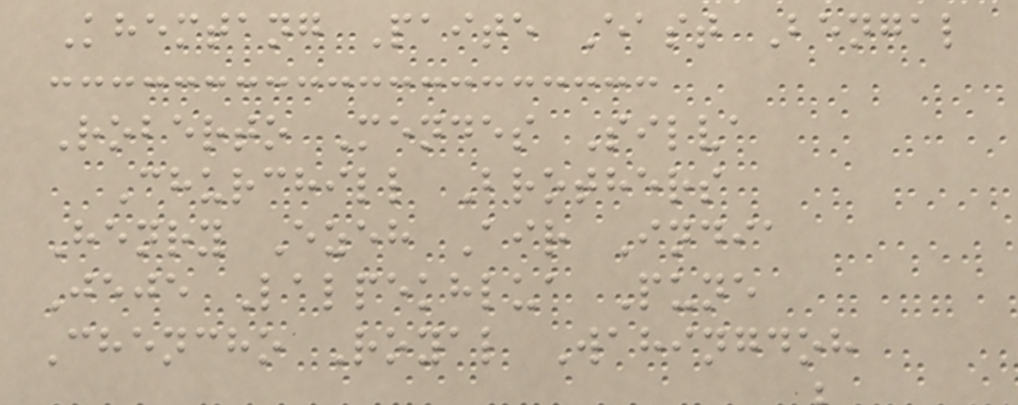Khemtang Paite East Bengal
Roberto Mendes Silva
Churchill Brothers
Henry Ezeh Air India
Jeje Lalpekhlua Pune
Chencho Royal Wahingdoh
